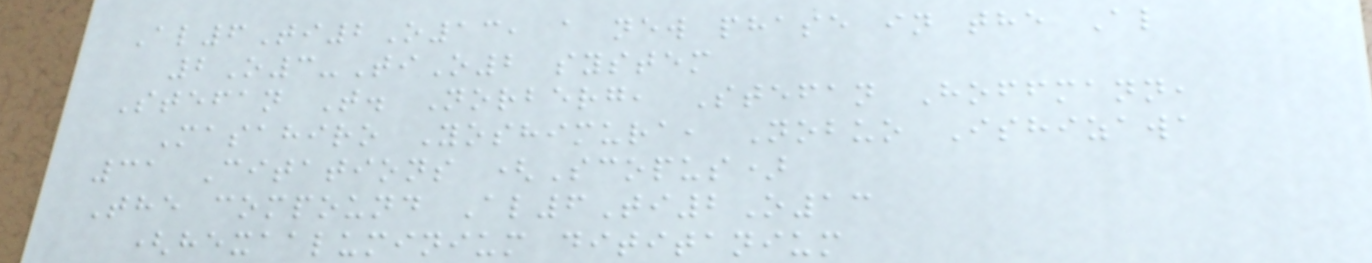Al6Ti2O13, a new phase in the Al
2O3-TiO2 system
Stefan T. Norberg, Stefan Hoffmann,
Masahiro Yoshimura, Nobuo Ishizawa
31 Citations (Scopus)
The compound Al6Ti2O13
(hexaaluminium dititanium
